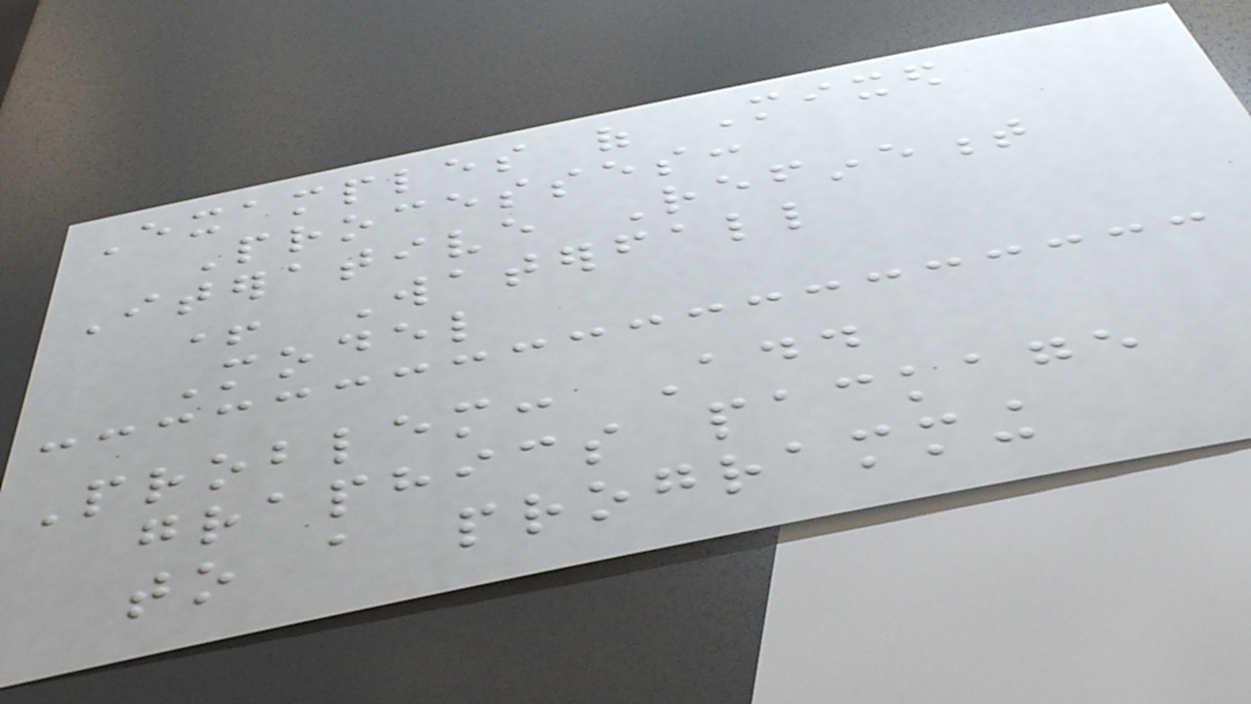Examples of Mixed
Processes:
Iterative Refinement
+ Waterfall
Model
Problem: Add
graphics package
to a programming
